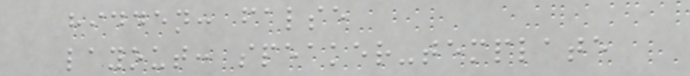hidden: false
layout: speaker-template
